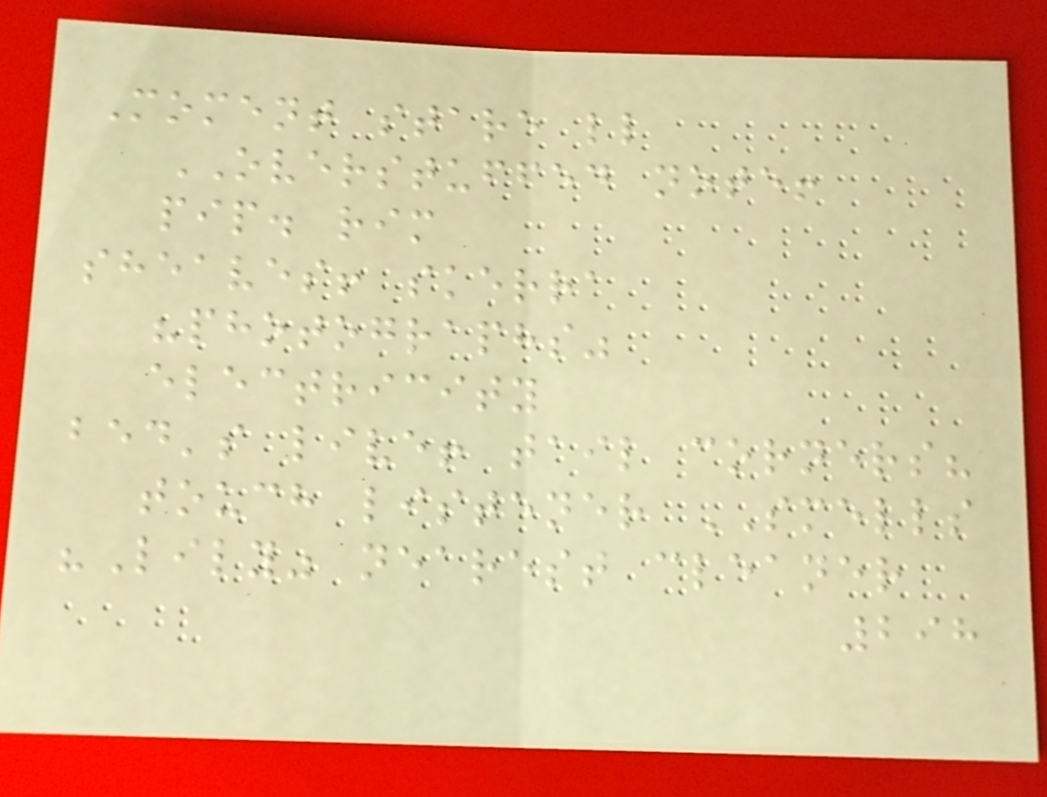Moment stare ll
OVERSTUFFED note!
pip. rim
sheaves! skerra
"photographs"
electricity
bed's live! tail corners?
touch listener SMELLS
"Lily" nearest cleaner
298
